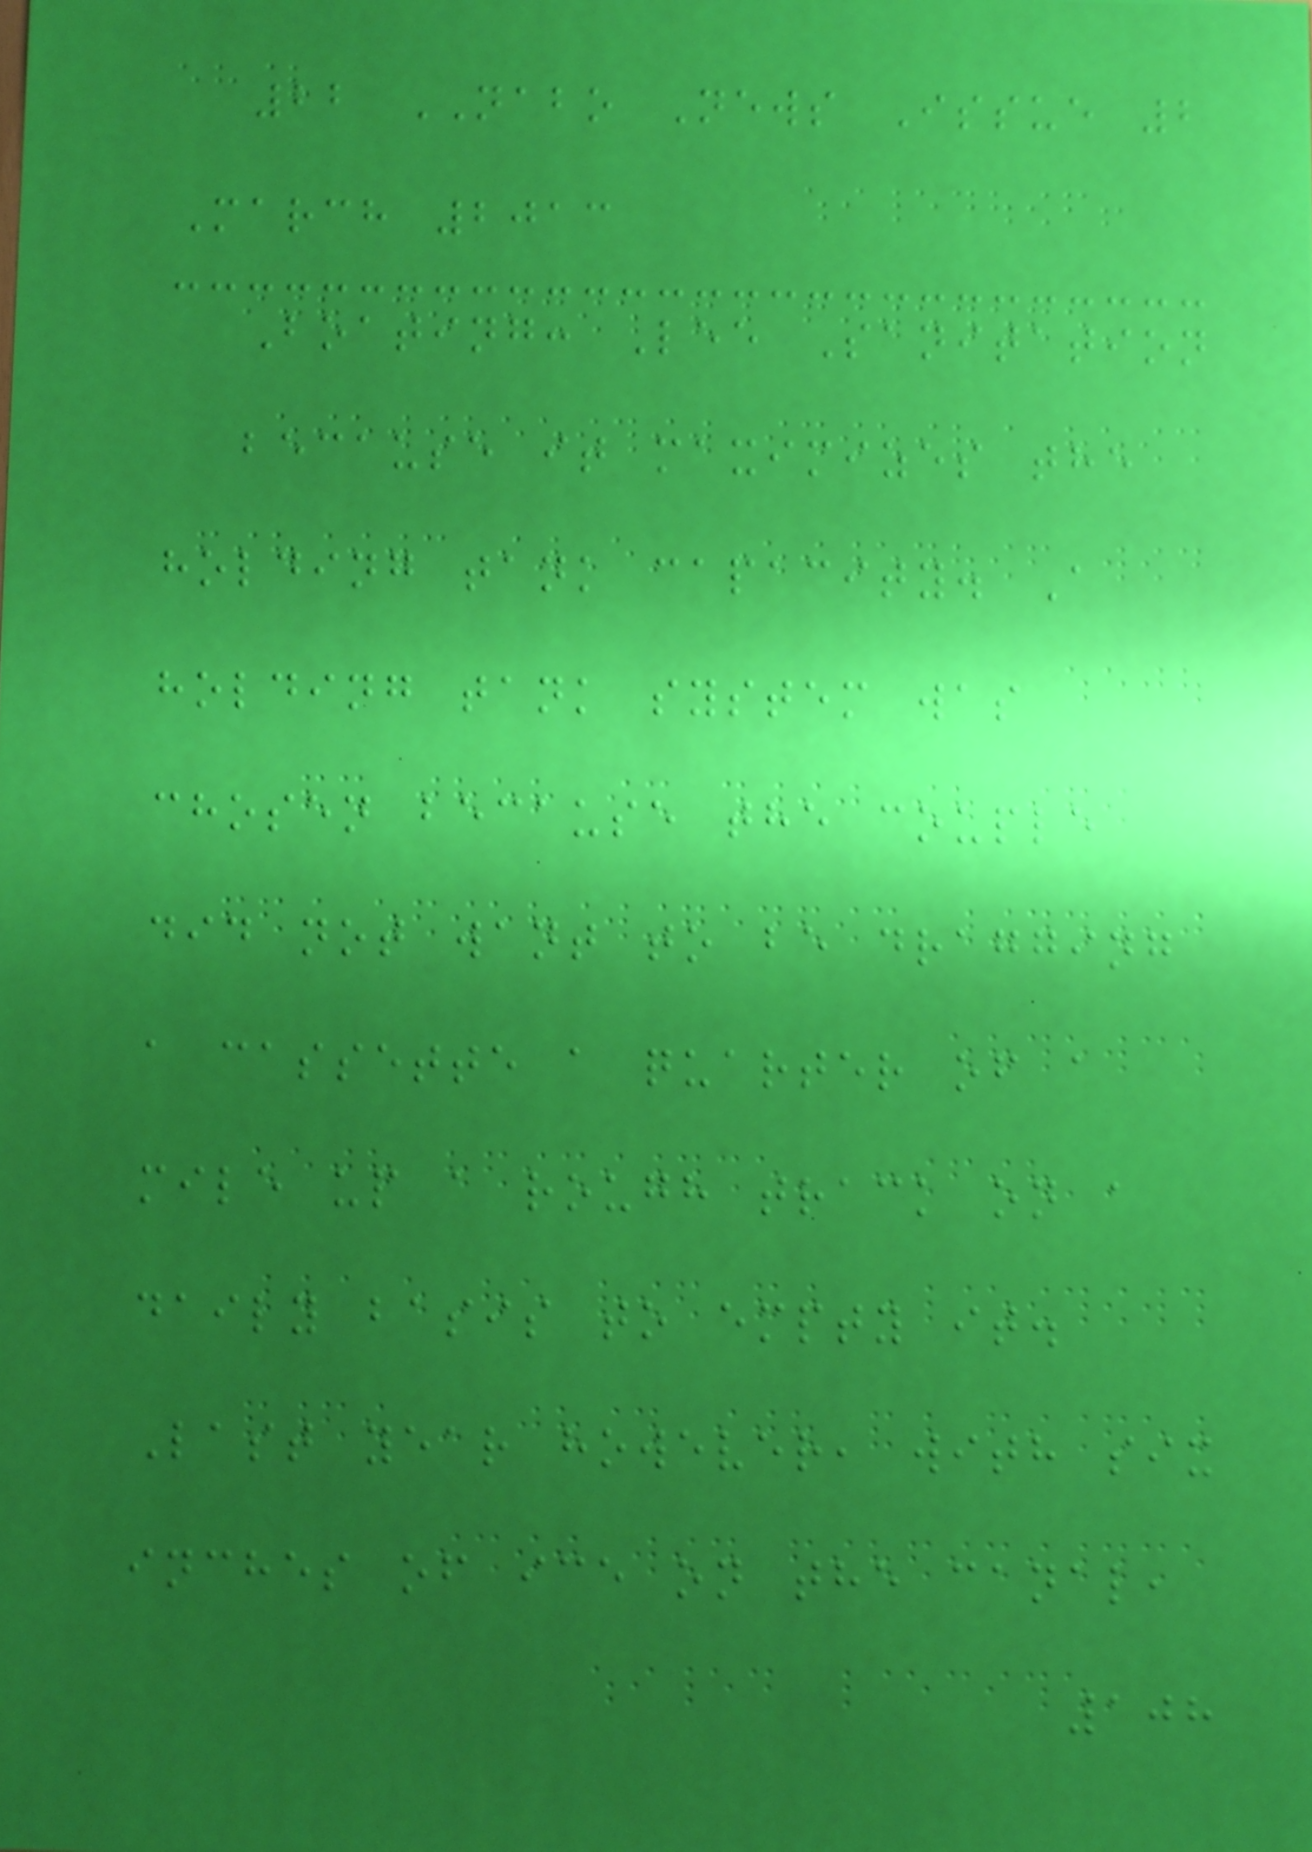22 NABO News Issue 2
March 2013
Boating: Lee Sanitation
because it maximizes the
holding tank capacity. A
holding tank system was
chosen because the couple
did not want to be dragging
a cassette a quarter of a
mile up a rough track on a
daily basis to empty it.
Last year however, with six
inches of ice on the canal,
108
